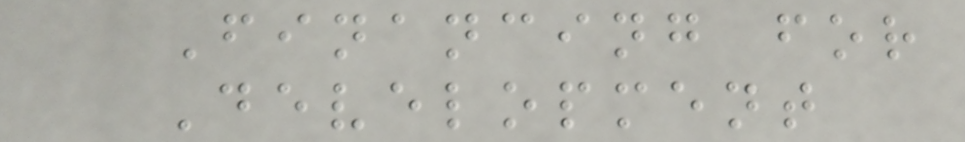Financing for
Development
